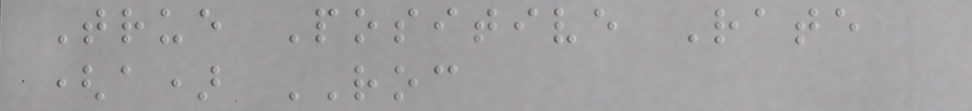True Positive Rate
(a) ROC
